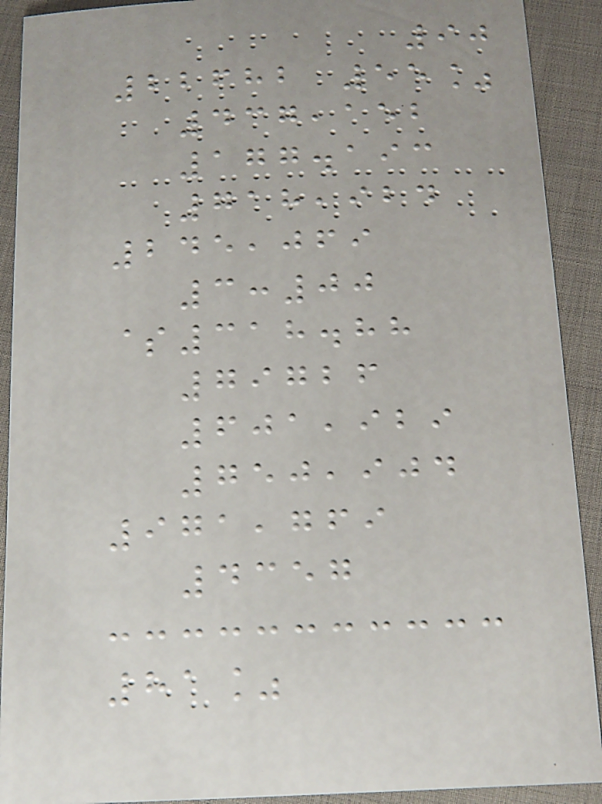90
22682 55%
437,152
177.193
718,924
245,069
3:00
$318.88
79726
601,929
750,904
971,769
4357
81%
